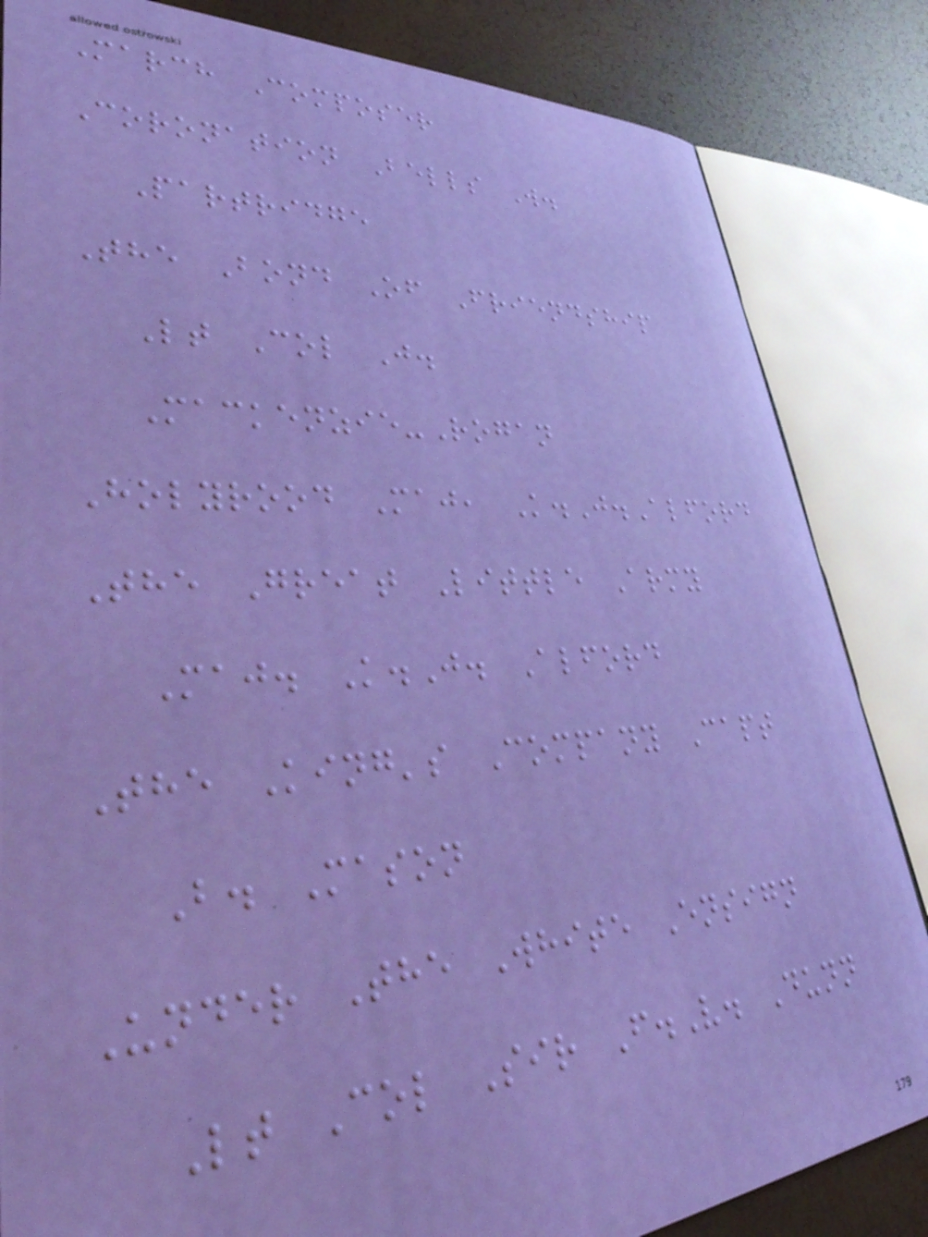March Composer
Coronation Bells W.
Partridge
The Bond Of Friendship
Lt Col J.
Mackenzie-Rogan
Holyrood Maj, K.J.Alford
The Great Little Army
Maj. K.J. Alford
The King's Company Capt
B. Mason
Under The White Ensign
Lt Col Sir F.V. Dunn
